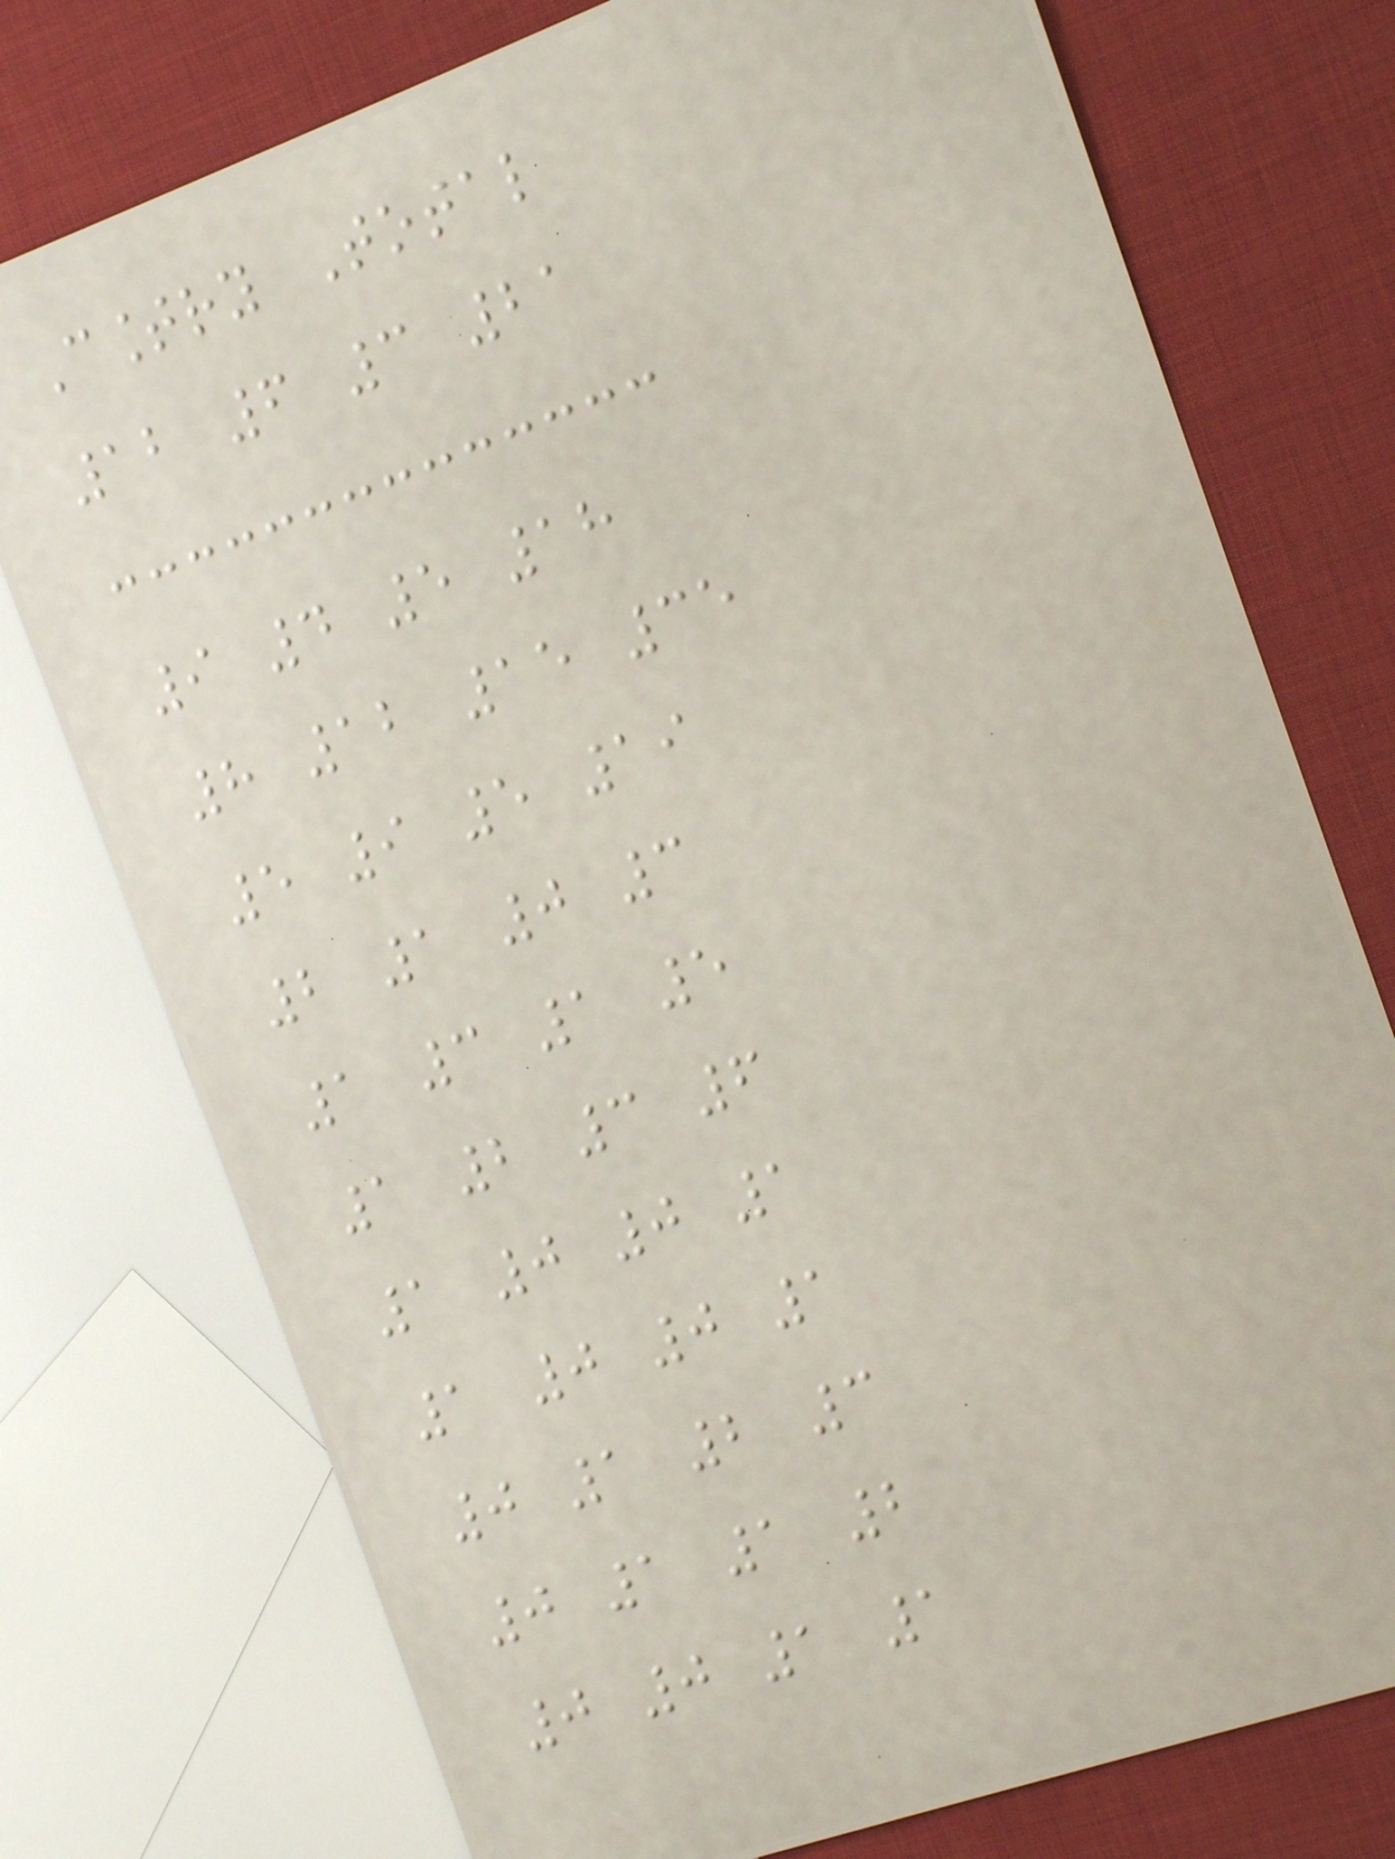Country Total
12 6 3 21
9 4 5 18
8 12 15 35
5 9 5 19
2 1 0 3
1 3 1 5
1 2 3 6
1 0 0 1
1 0 0 1
0 1 2 3
0 1 1 2
0 0 1 1
